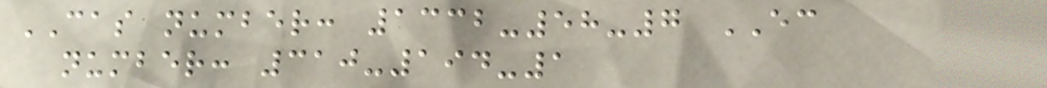CAS number: 1332-58-7 EC
number: 310-194-1
